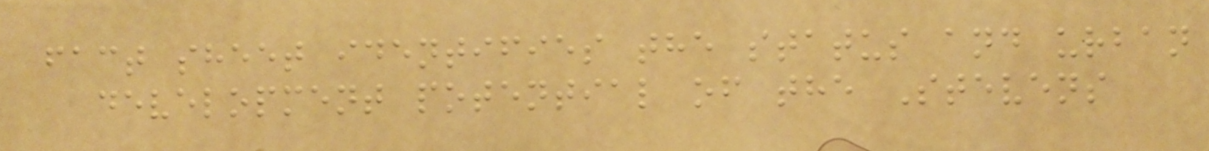fact sheet identifies the status and urban
development potential of the Stevens
